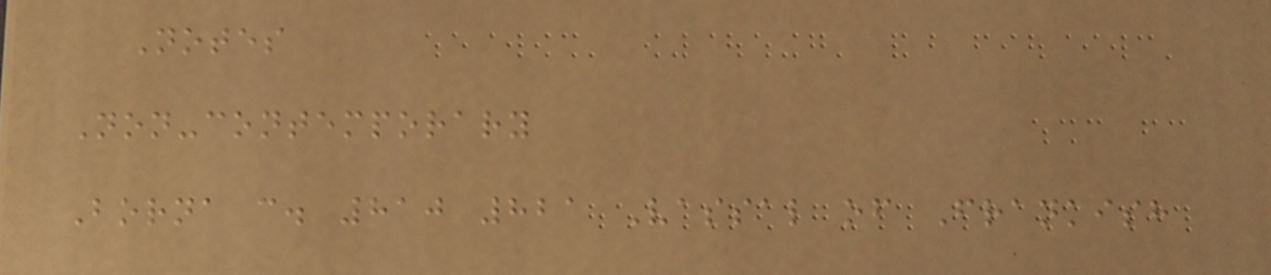Notes
Non-contemporary
Borna c. 810 821 Vassal of Frankish
